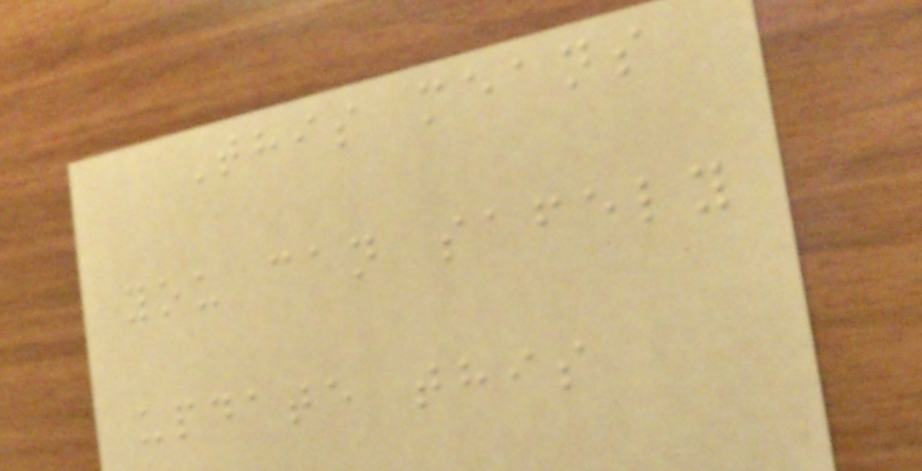This means
you can safely
update this
